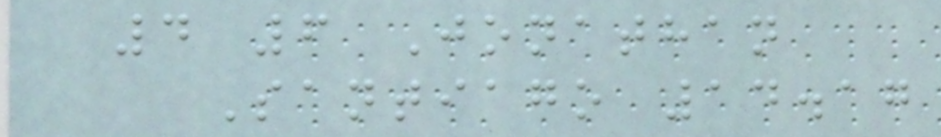4 6 Jonathan
Santiago 14.17
